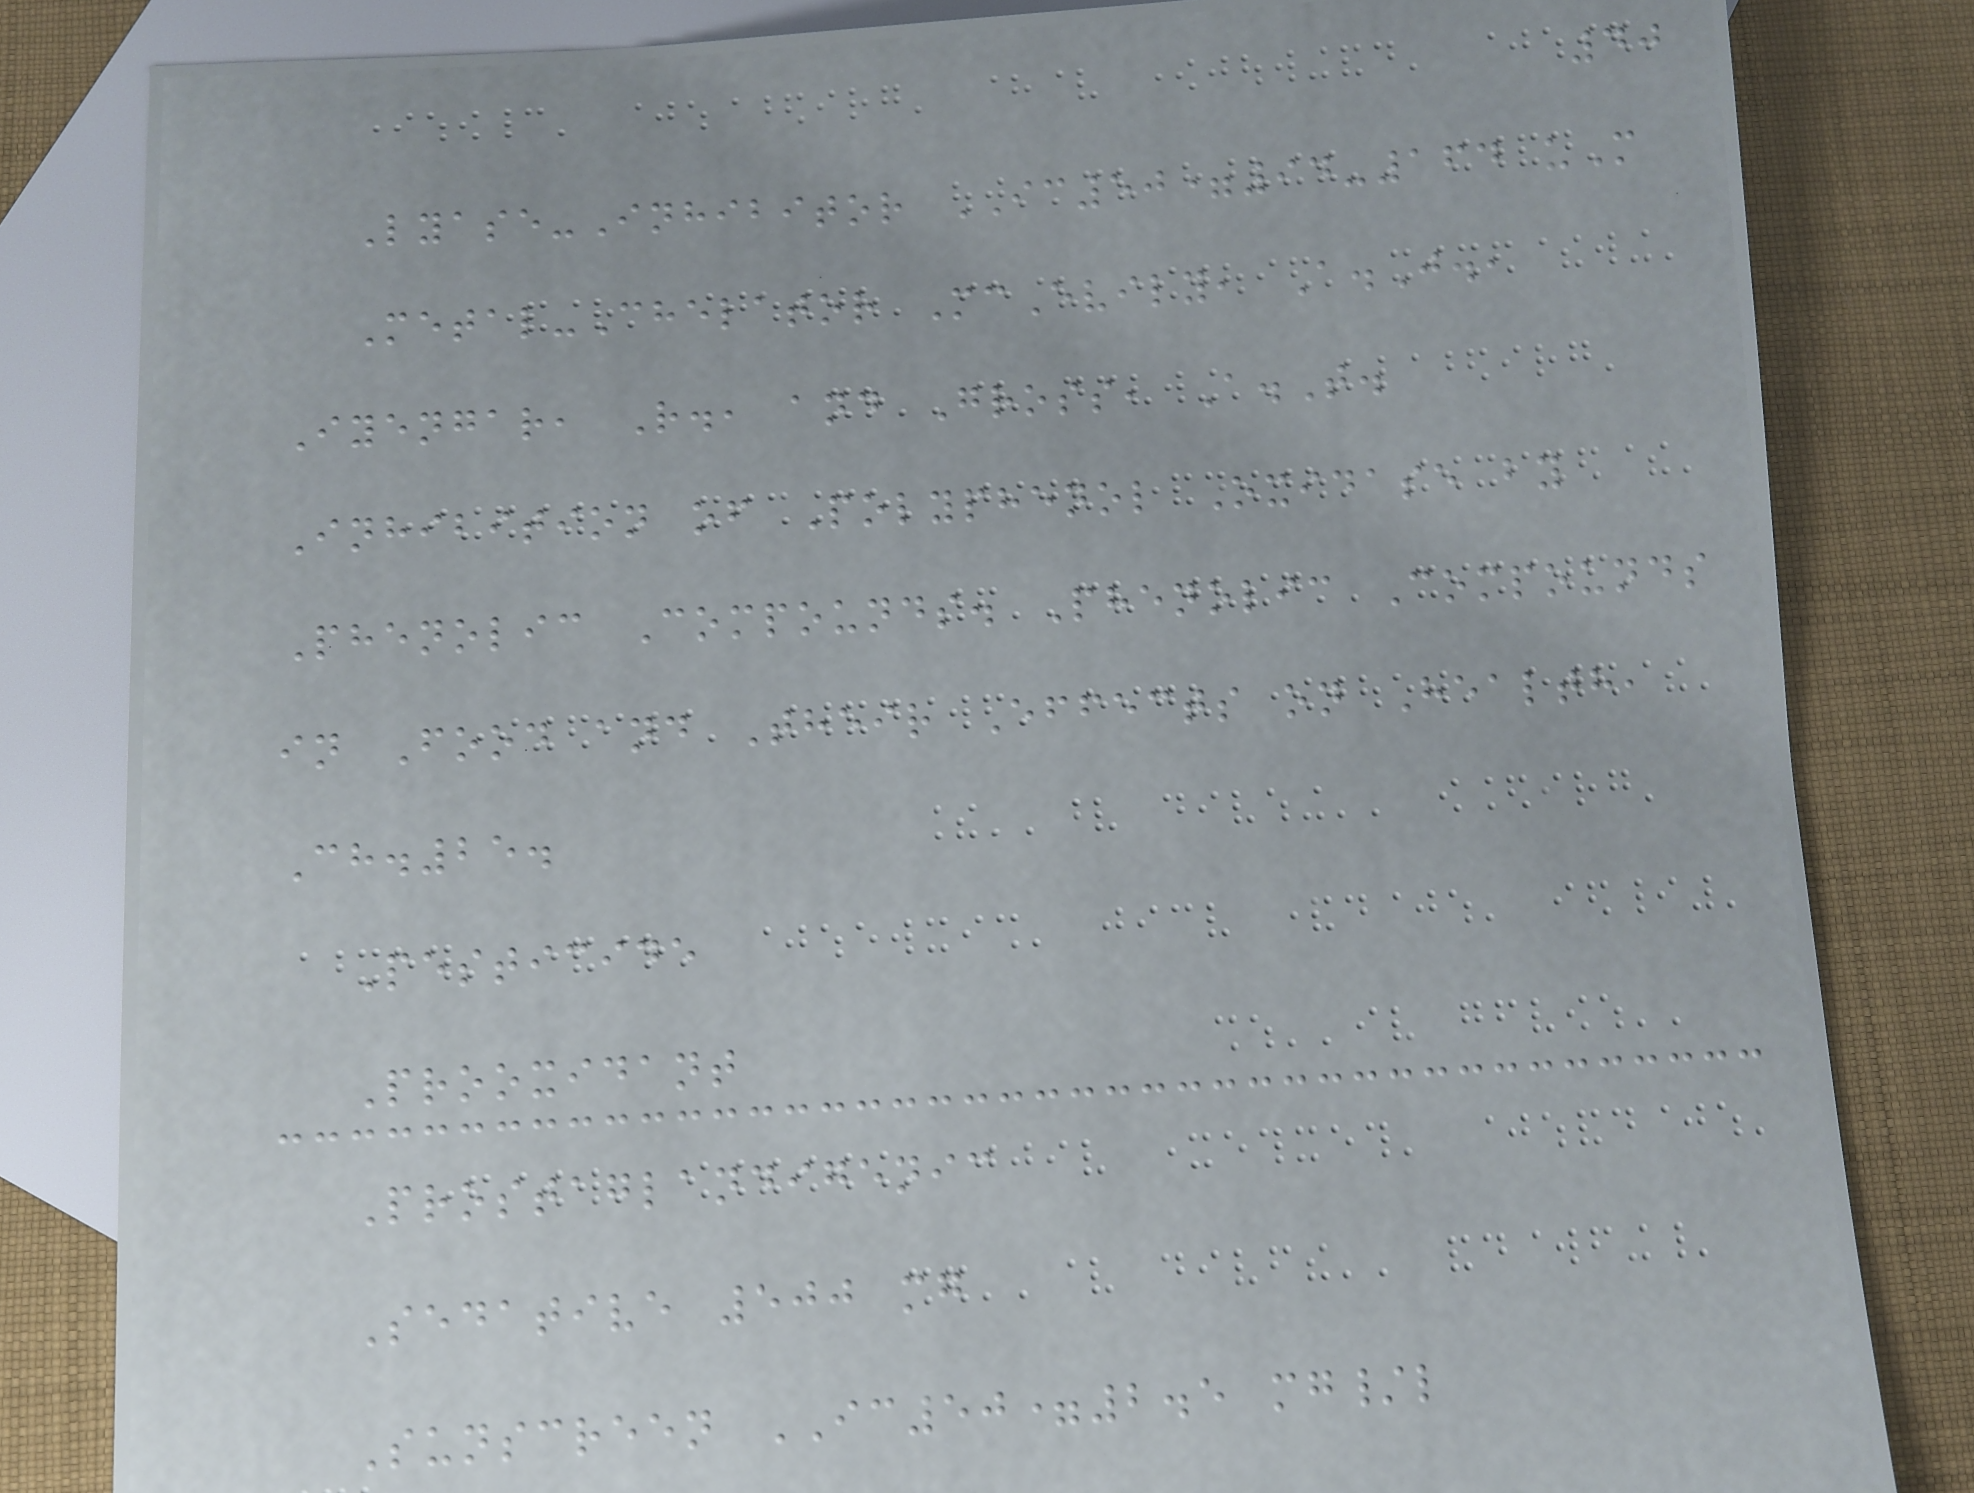40
Lyase-Inhibitor IC50=94-164 uM
Metal-Chelator McEvily, A.J.,
Iyengar, R., and Gross, A.T.
Inhibition of Polyphenol Oxidase by
Phenolic Compounds. Phenolic Compounds
in Food and Their Effects on Health,
Ch.25.
Pesticide
Prooxidant
Prostaglandigenic
Sedative 500 mg
Sunscreen IC50=2.5 mg/l
